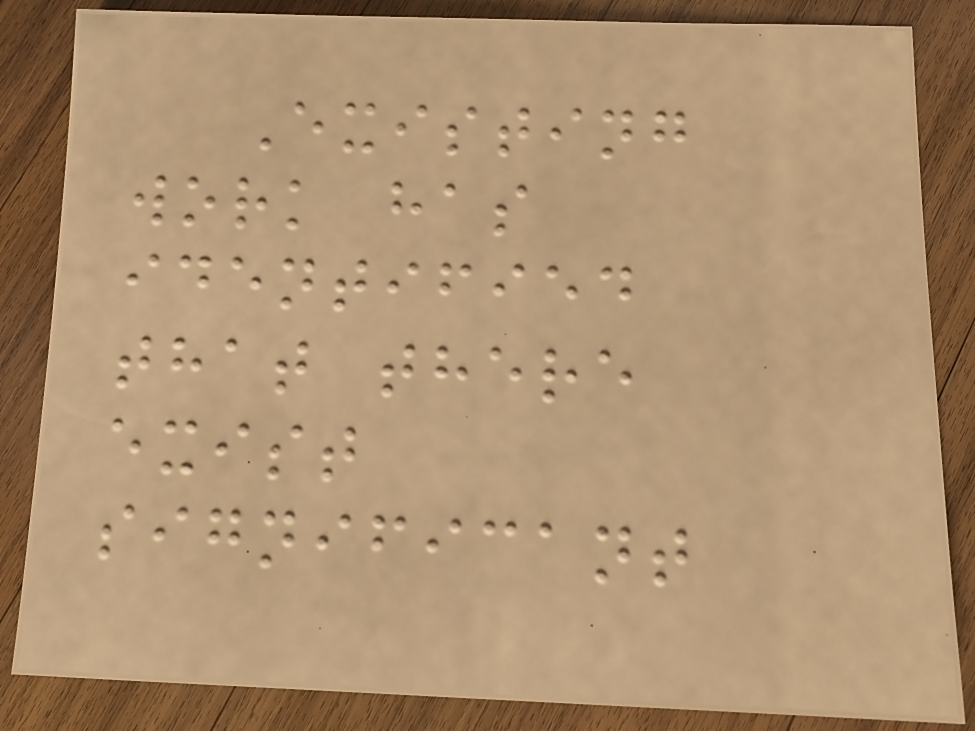Existing
work has
identified
that there
exist
significant
